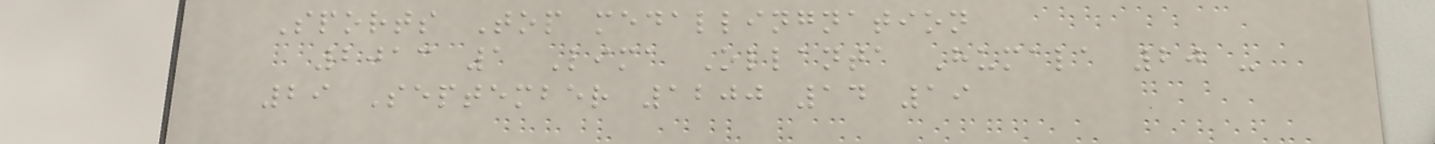Sports Top medallingnation
2013 1 Lima Ollanta Humala 20 -
29 September 1200 14 19
